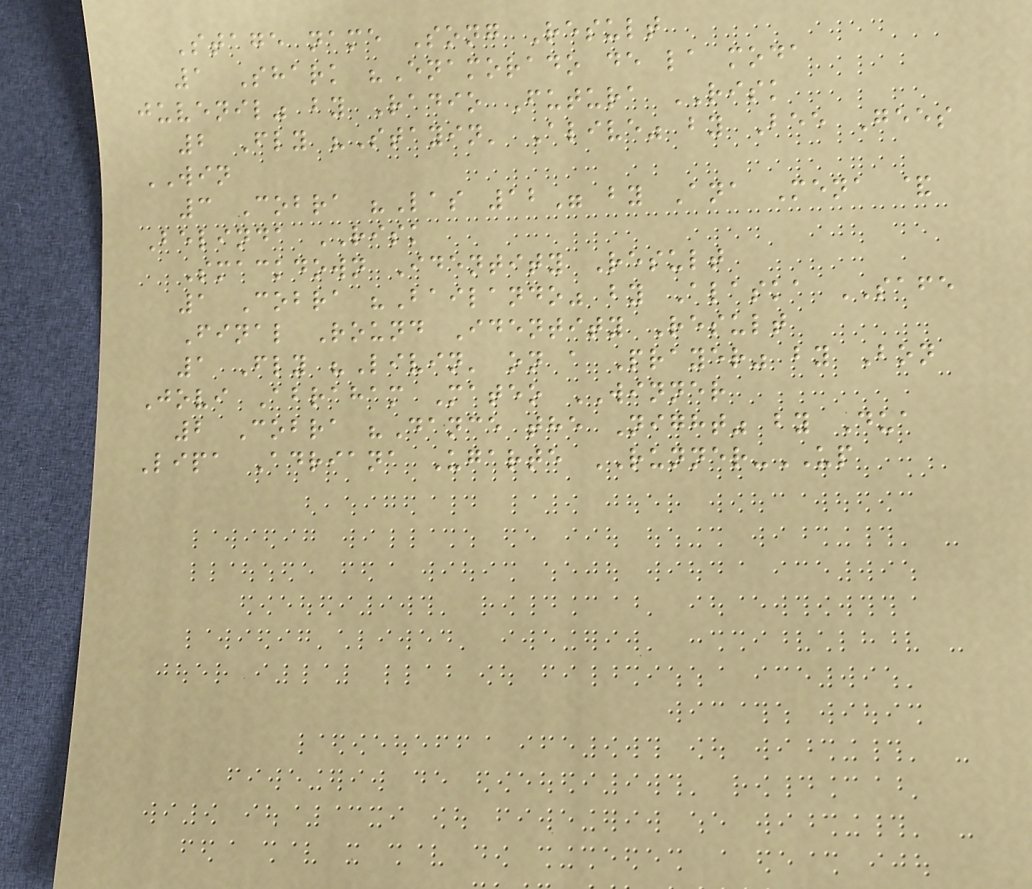Stage name Song Result
1 Shark "Enamorado de la moda
juvenil" by Radio Futura RISK
2 Fly "Stayin' Alive" by Bee Gees
WIN
3 Cobra "Las 12" by Ana Mena &
Belinda RISK
Smackdown Identity Result
1 Cobra "Bailando" by Alaska SAFE
Final Round Identity Result
1 Fly "Livin' on a Prayer" by Bon
Jovi Abraham Mateo WINNER
2 Cobra "Dance the Night" by Dua
Lipa Adriana Ugarte RUNNER-UP
